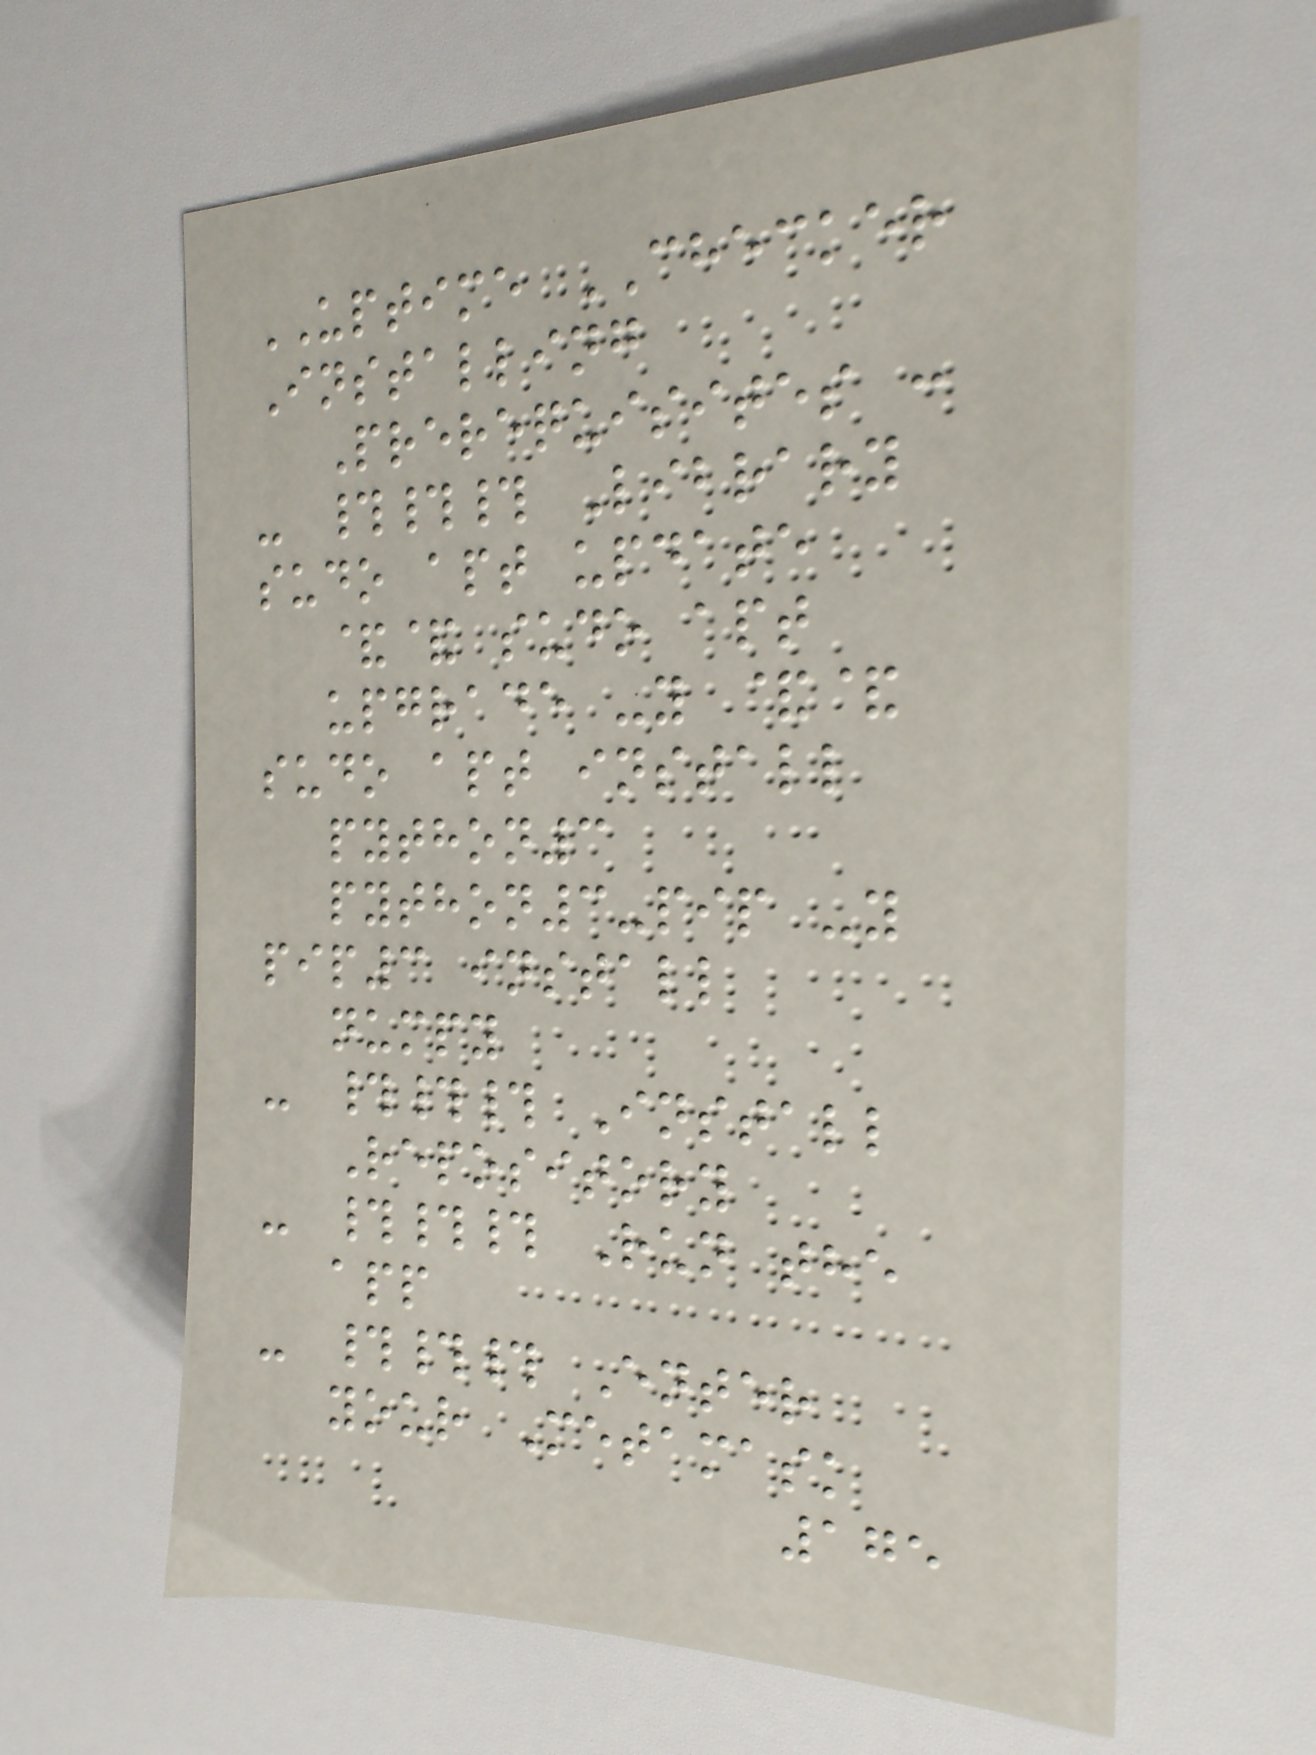UPTIME CHECKER
Installing
Prerequisites :
- ### Library
sudo apt update
&& sudo apt
upgrade -y &&
sudo apt install
python3
python3-pip -y
pip3 install
numpy
- ### Install
Repository
- ### Run the
app
- ### Enter
your Metamask
175
